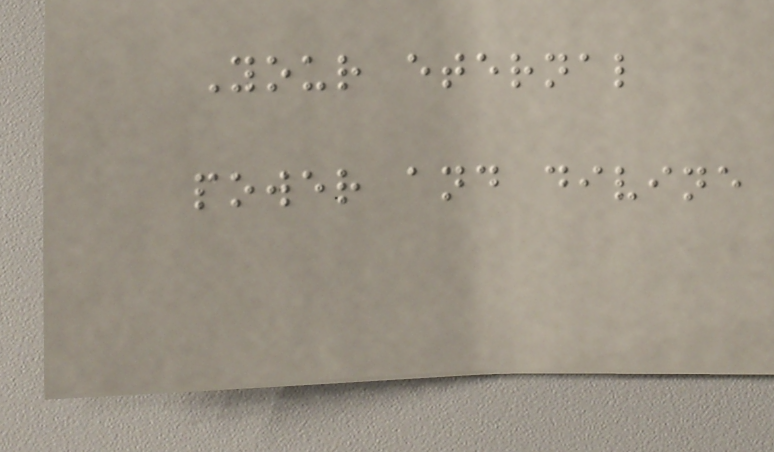Your eternal
power and divine
